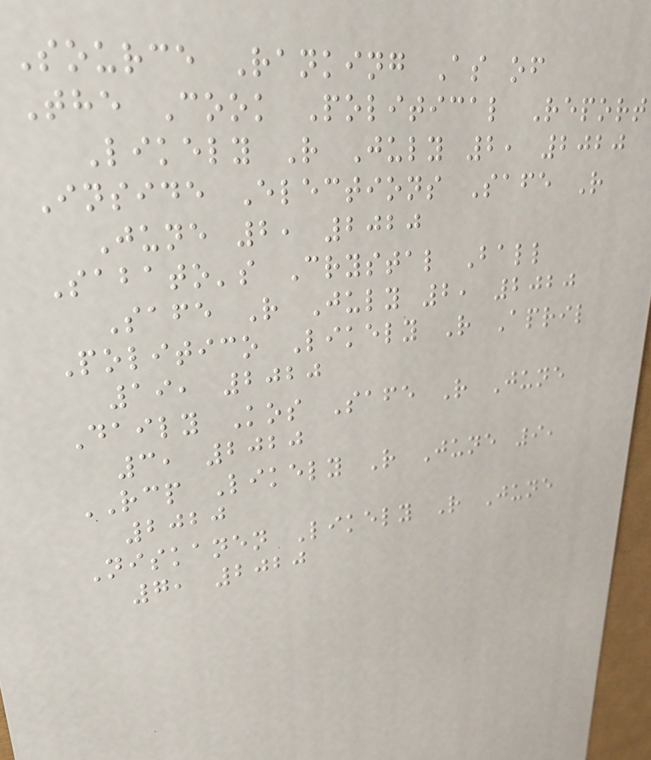Source Ranking As of
The Cook Political Report
Likely R July 2, 2020
Inside Elections Safe R
June 2, 2020
Sabato's Crystal Ball
Safe R July 2, 2020
Politico Likely R April
19, 2020
Daily Kos Safe R June
3, 2020
RCP Likely R June 9,
2020
Niskanen Likely R June
7, 2020
